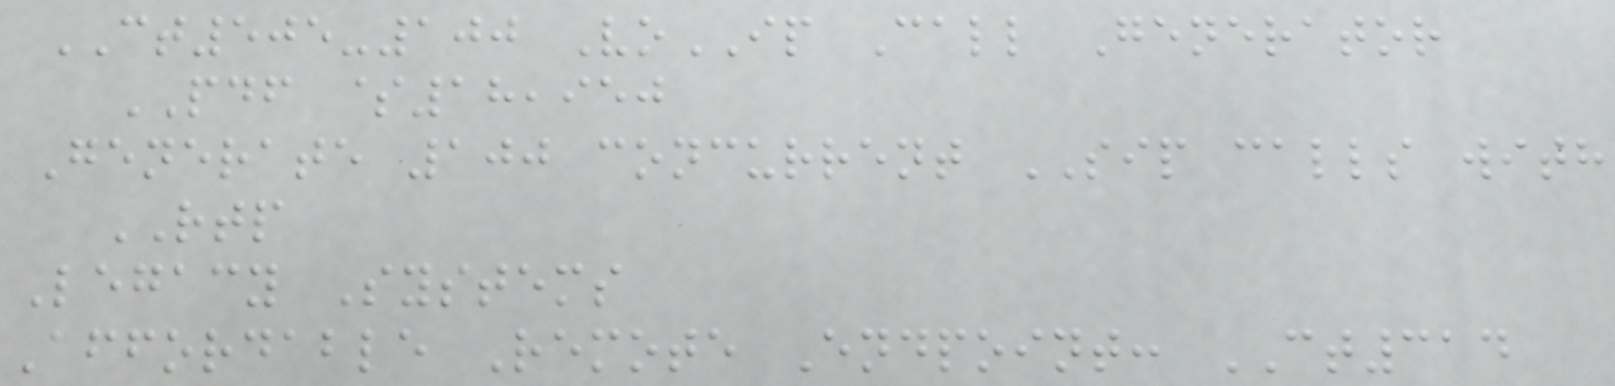CT505-100 VoIP Call Generator
PDF $18,950
Generate 100 concurrent SIP calls with
RTP
Legacy Systems
Affordable Remote Endpoint: CT314
